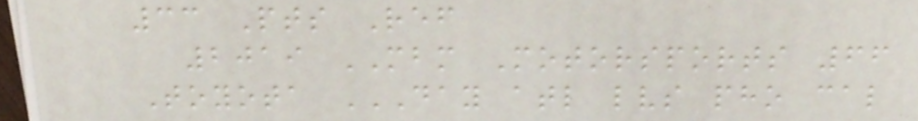33 Pts Ref
2019 MBM Motorsports 66
Toyota DAY ATL LVS PHO CAL
